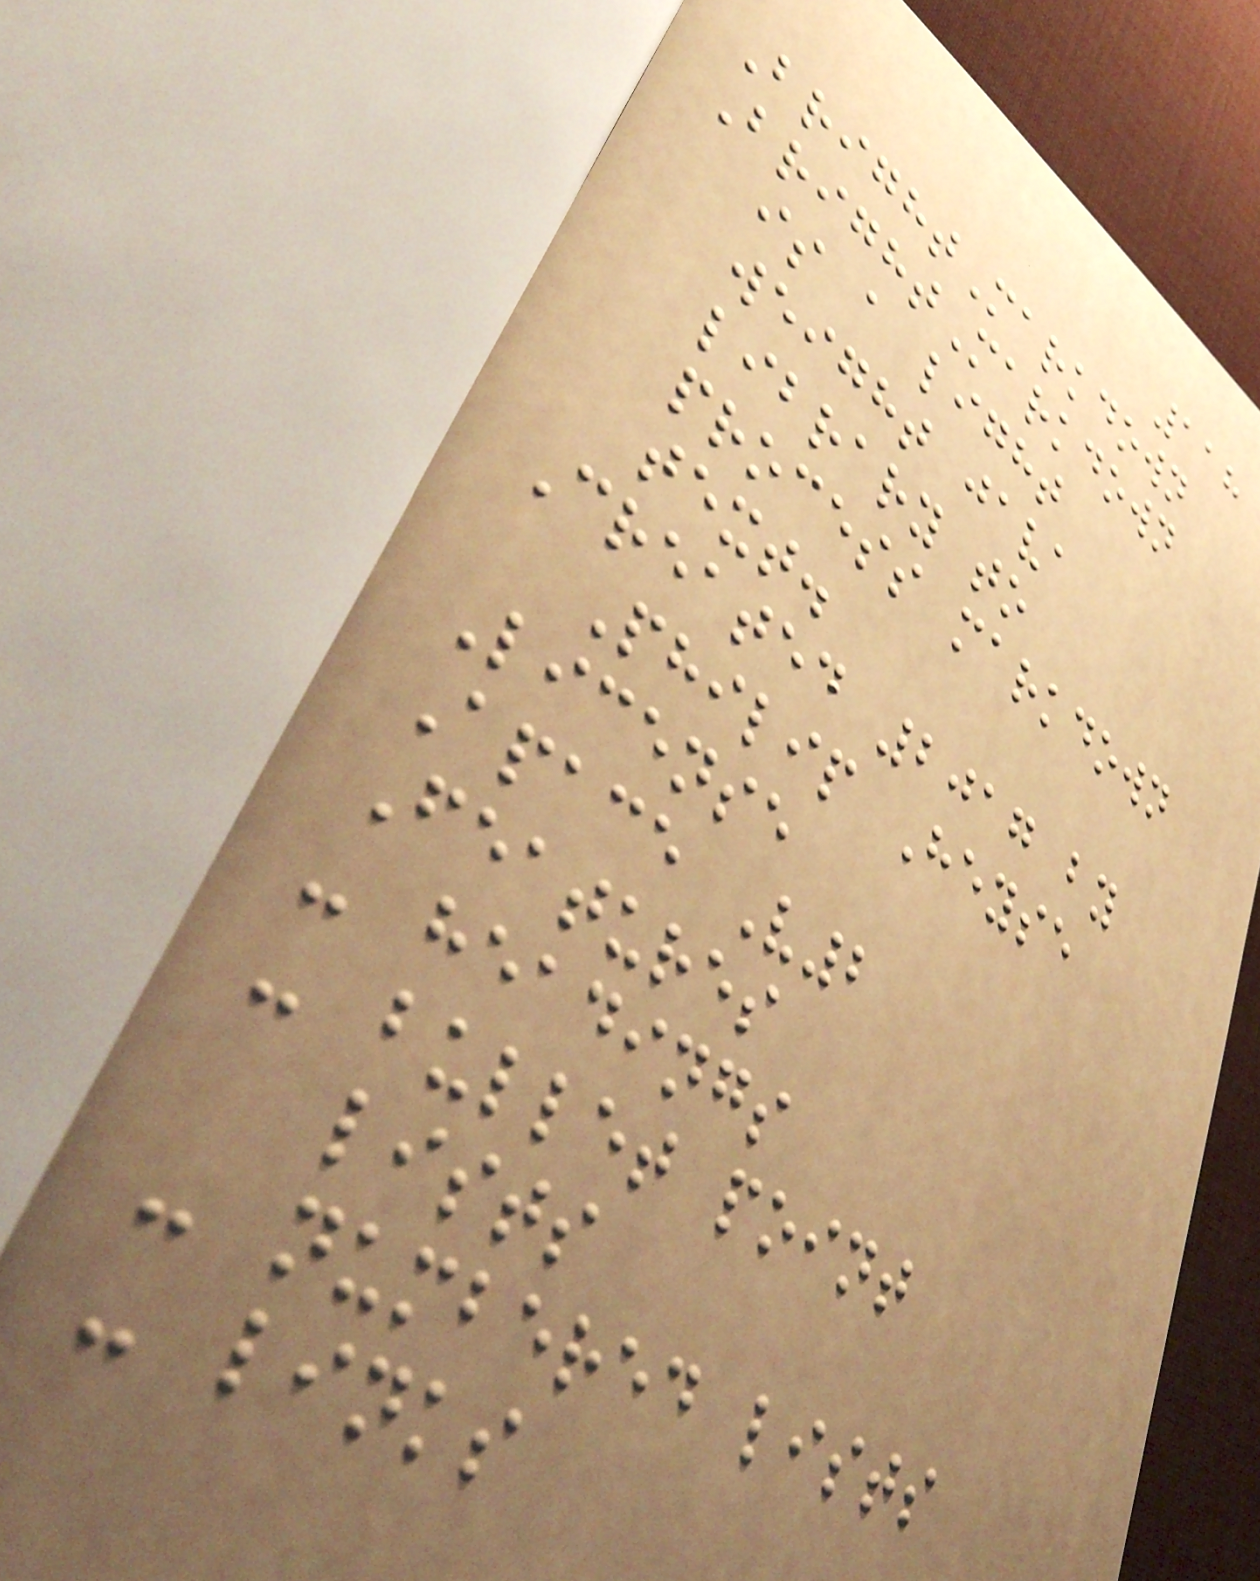118
BrightMarkdown
BrightMarkdown
is a light
weight java
library to
process markdown
text.
Created 2017 by
Philip Heyse
License
Apace V2
Features
- headings
- bullet point
lists
- numbered lists
- links
